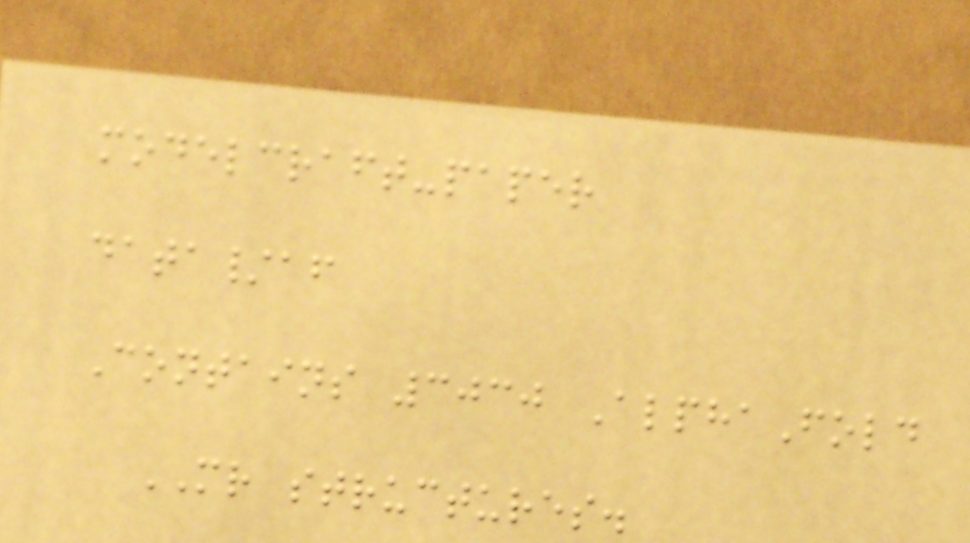modelcraft-paper
data/af
Contains 3030 AlphaFold
MR structures.
